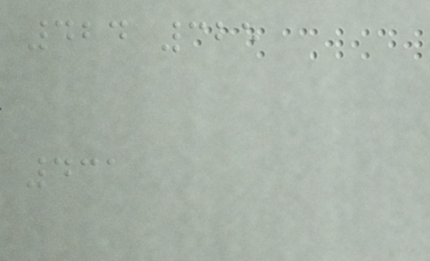424 325
431
